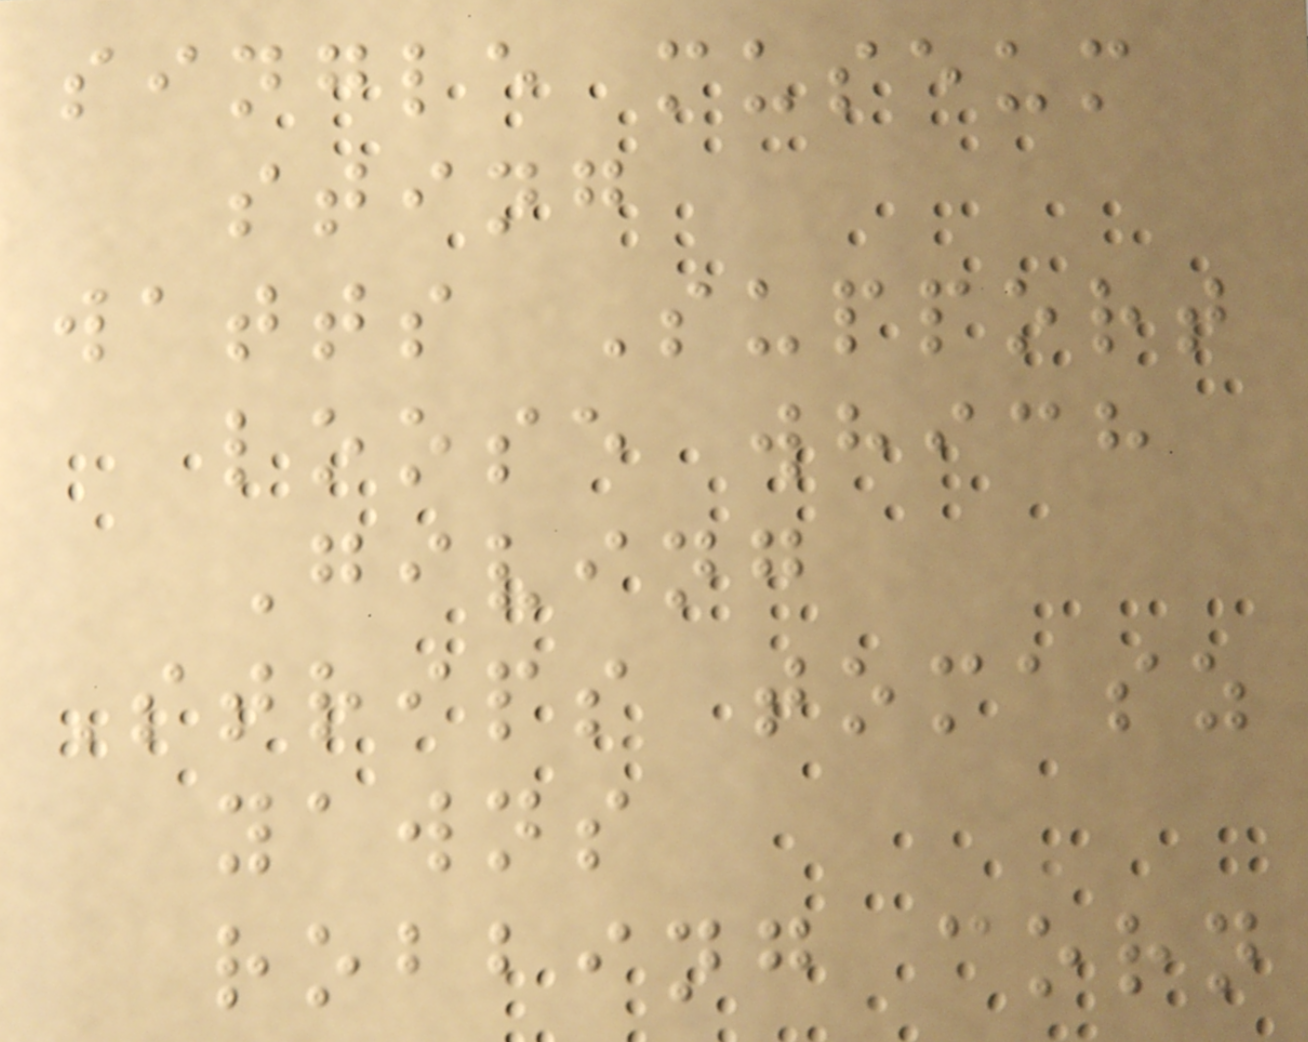single museum
sting
watts Support
loose which
Giving
Strips tomasz
yawns
robbing corn
